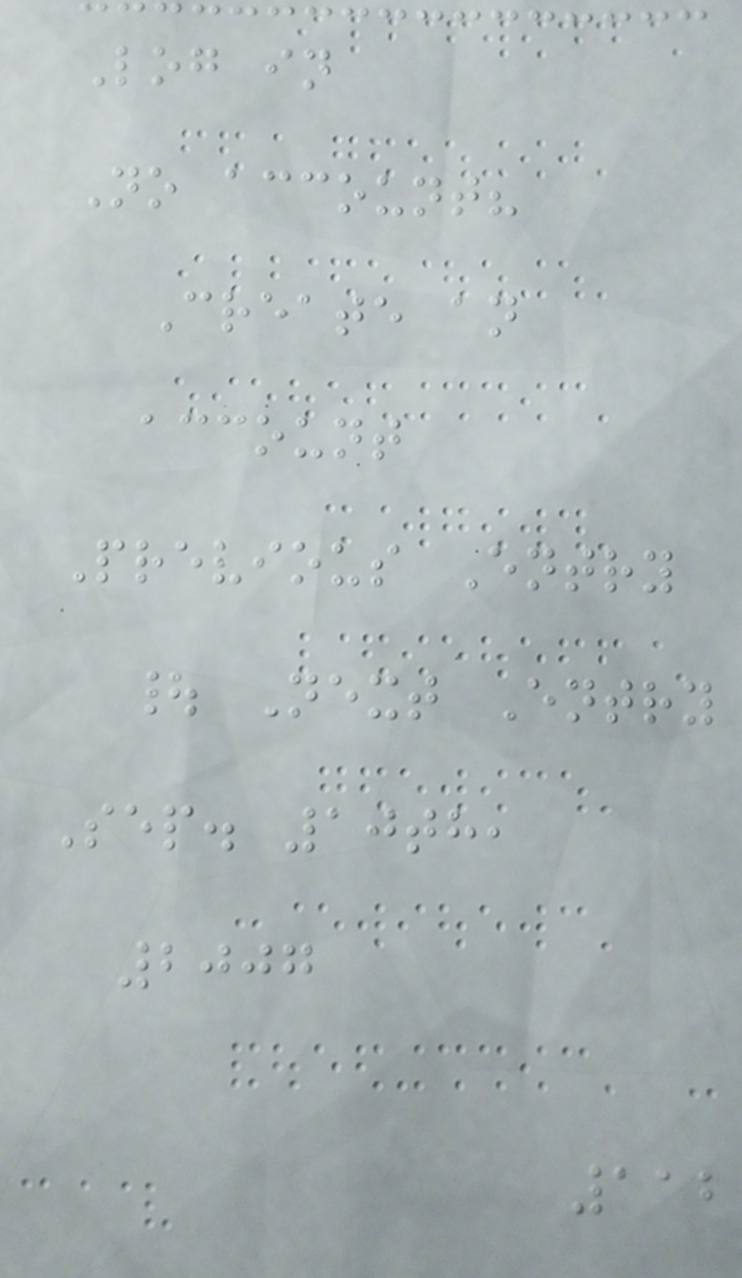Log in
No account?
Create an
account
Previous Entry
| Next Entry
Sep. 10th,
2007
112
